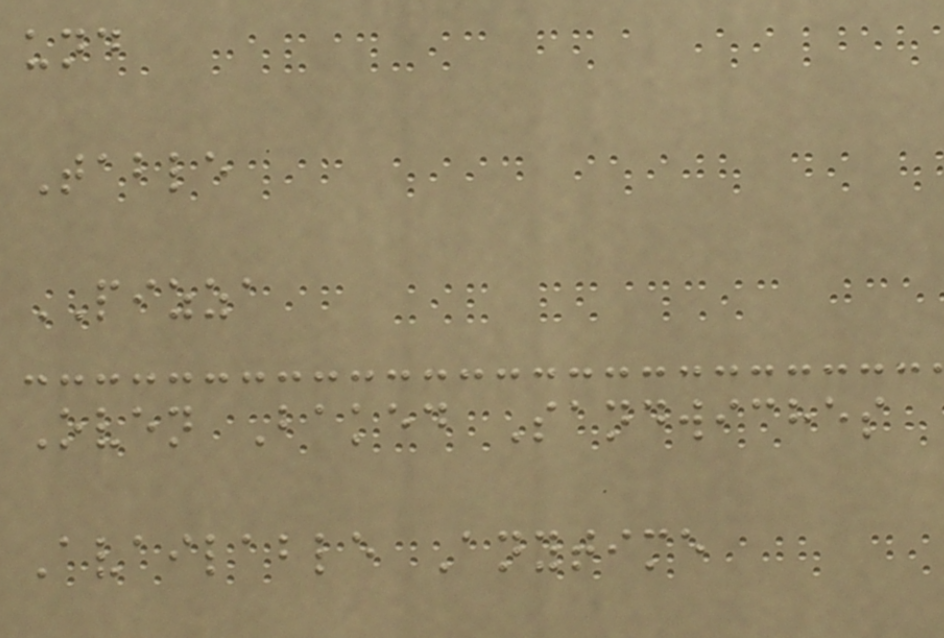und
Table
PIZZA
Oven Baked Sandwiches
Available Anytime
